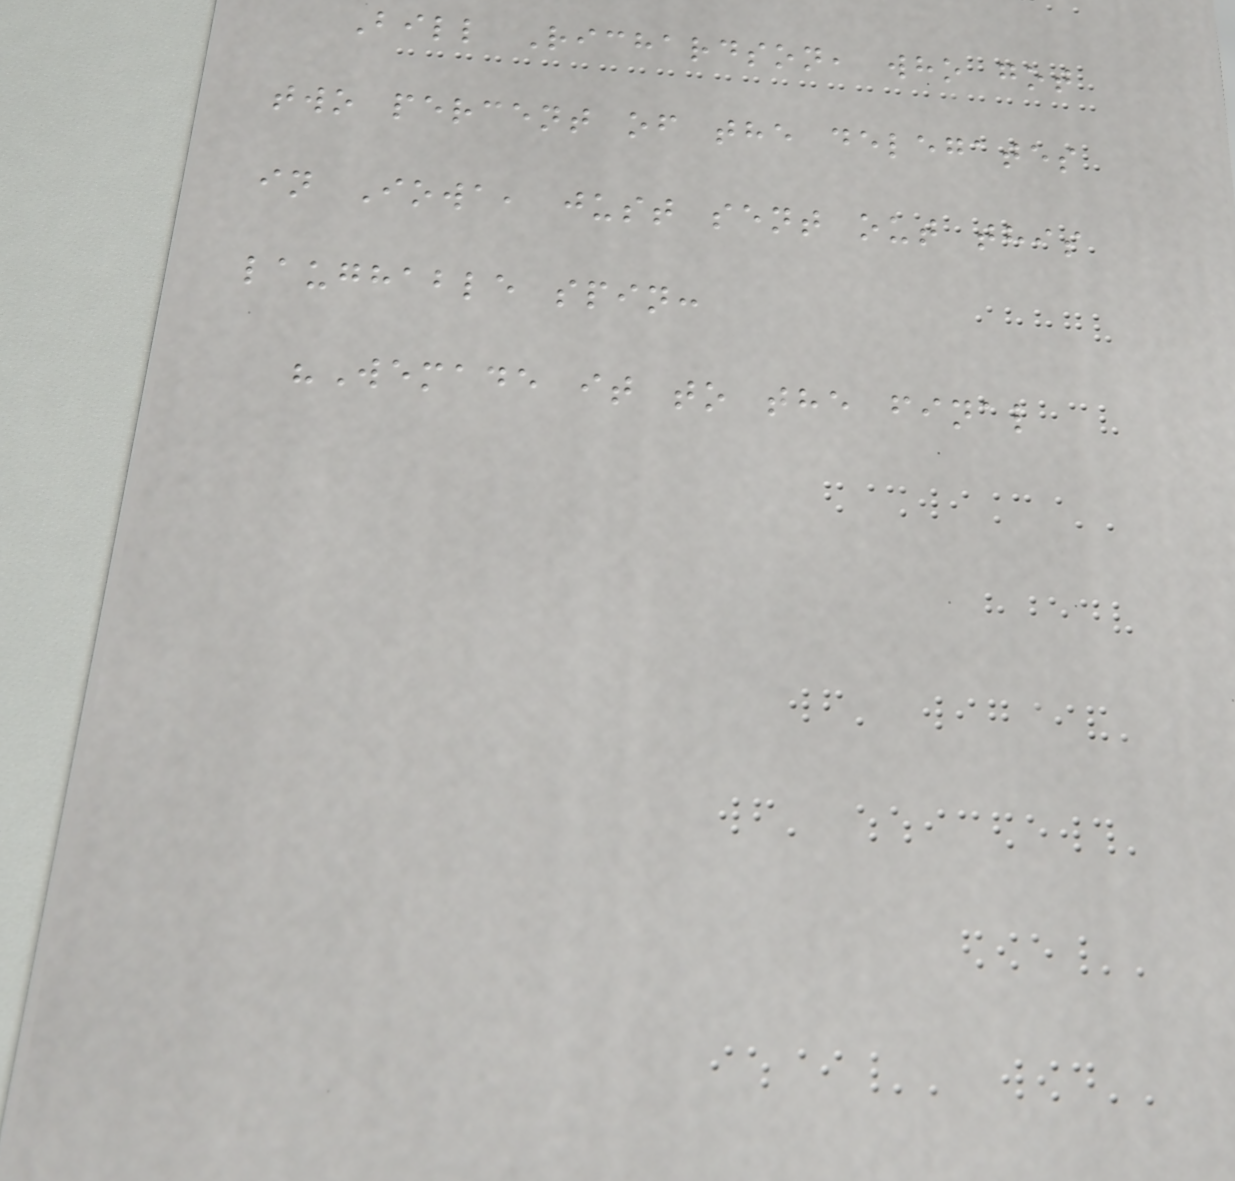Bill Richardson, who got
two percent of the delegates
in Iowa, just sent out this
laughable spin:
"Wemade it to the final
